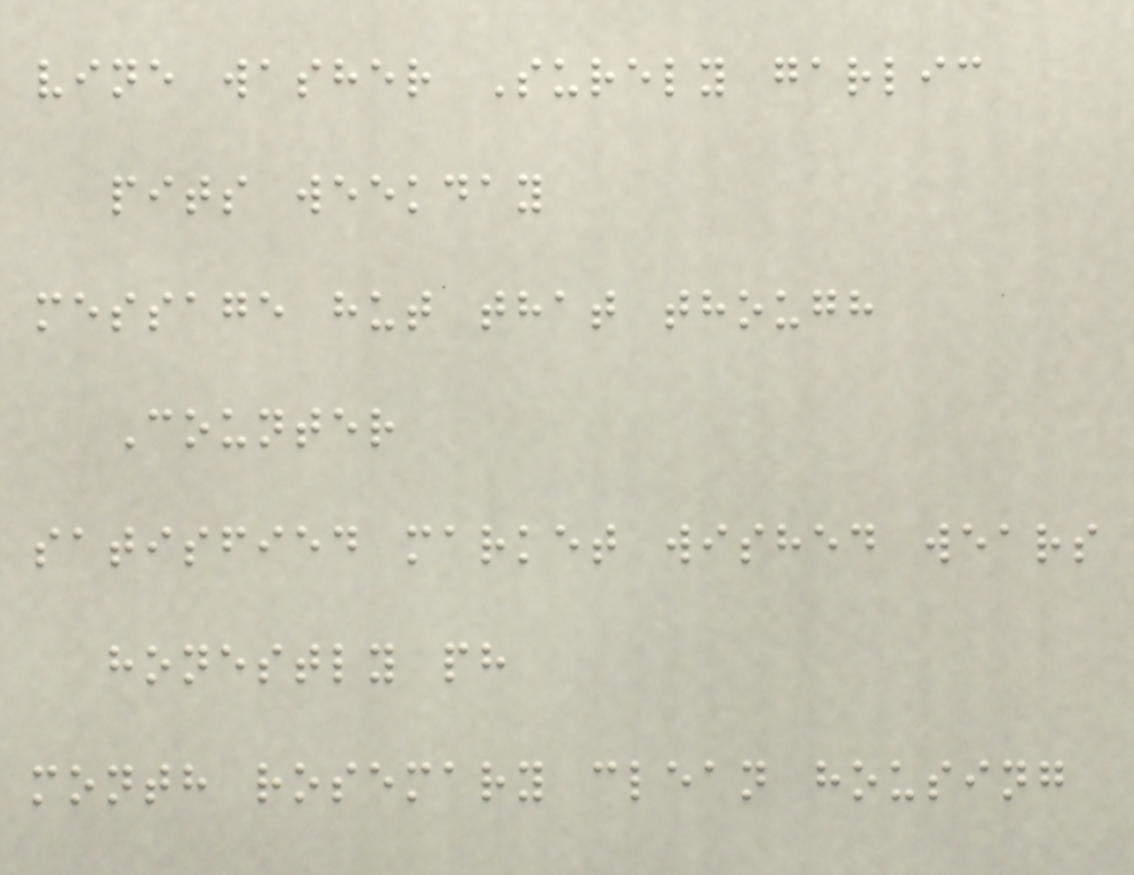vine washer Surely garlic
pits weekday
message hut that though
Counter
satisfied market wished wears
honestly ph
month rosemary clean housing
